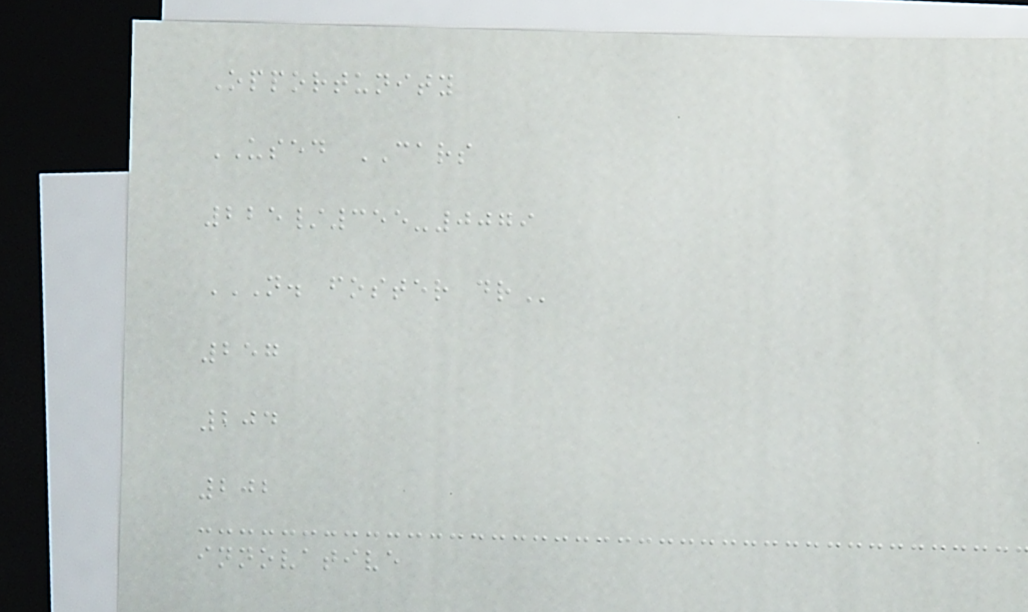Opportunity
USED CARS
225/355-0079
N. FOSTER DR
257
204
202
innovative
